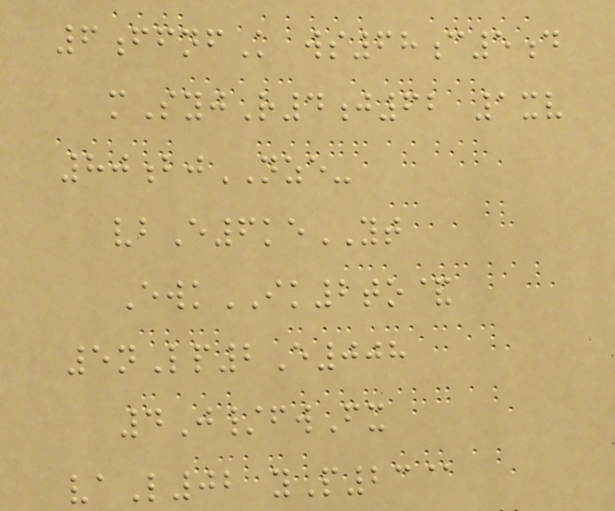6ffnfK ws68c5d
mSyjR4j62 1xv
80bjNZE-
vbE6keYT
EwkIK2to&
5nLp2E008
4J/fwFx
vaL02 yP23@
